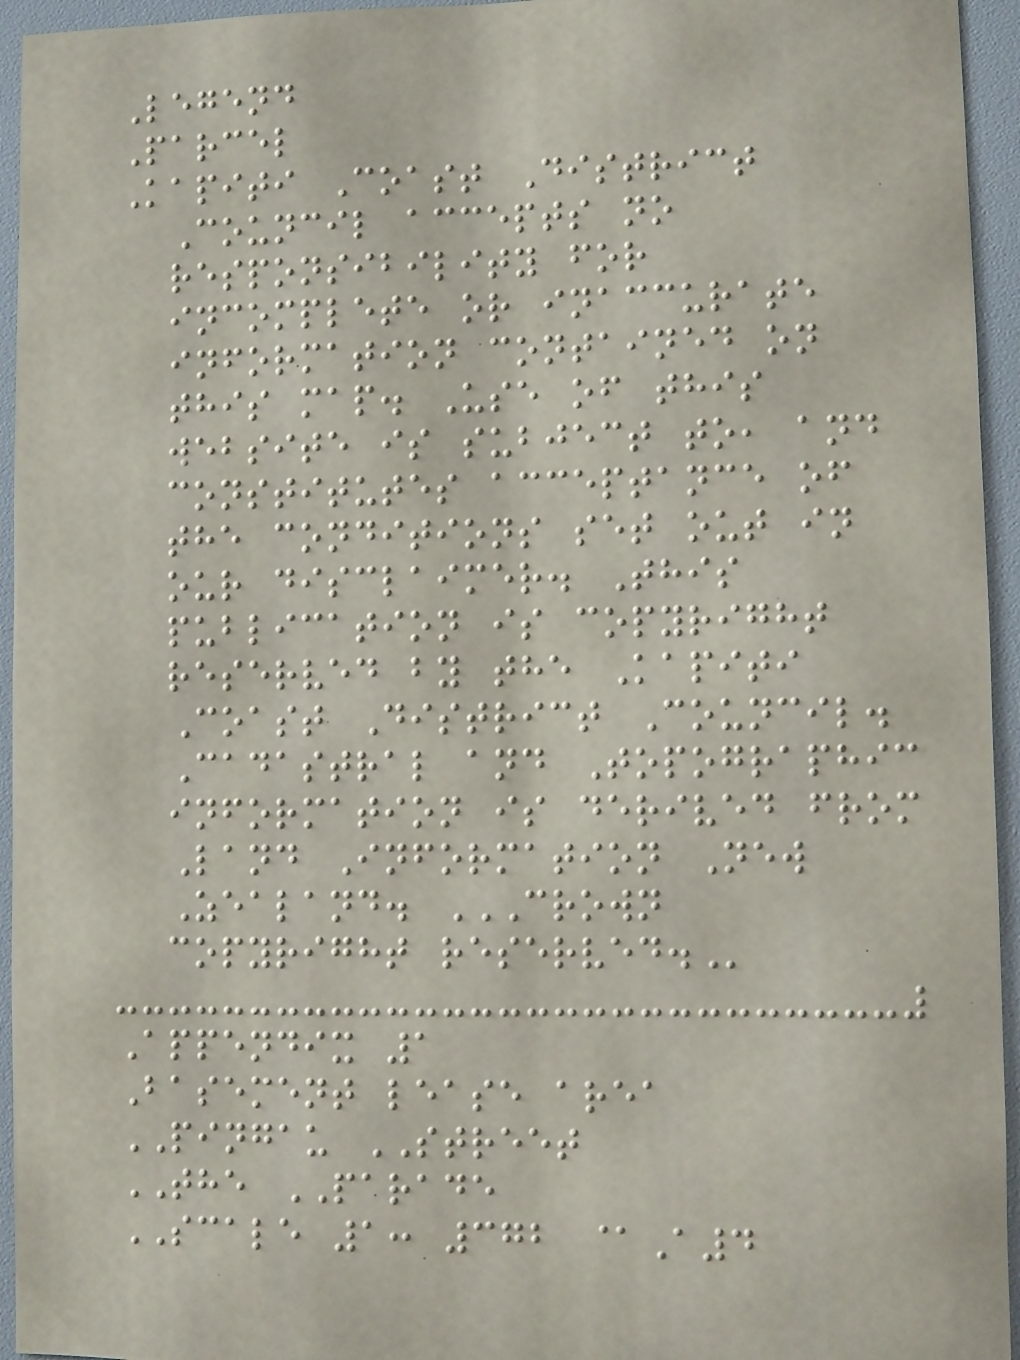Legend
Parcel
Kapiti Coast District
Council accepts no
responsibility for
incomplete or inaccurate
information contained on
this map. Use of this
website is subject to, and
constitutes acceptance of
the conditions set out in
our disclaimer. This
publication is copyright
reserved by the Kapiti
Coast District Council.
Cadastral and Topographic
information is derived from
Land Information New
Zealand. CROWN
COPYRIGHT RESERVED.
Appendix 1
Basement lease area
PINGAU STREET
THE PARADE
SCALE 1: 372 @A4
